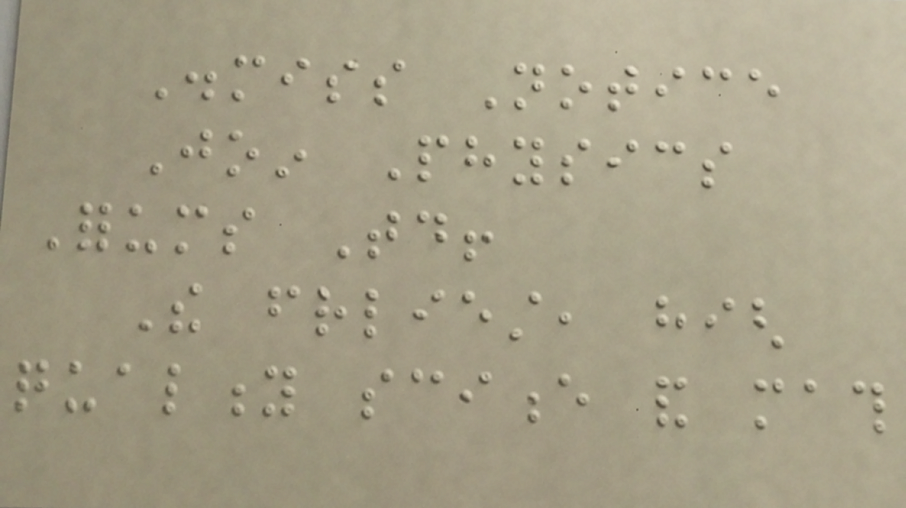Dismiss Notice
Join Physics
Forums Today!
The friendliest, high
quality science and math
